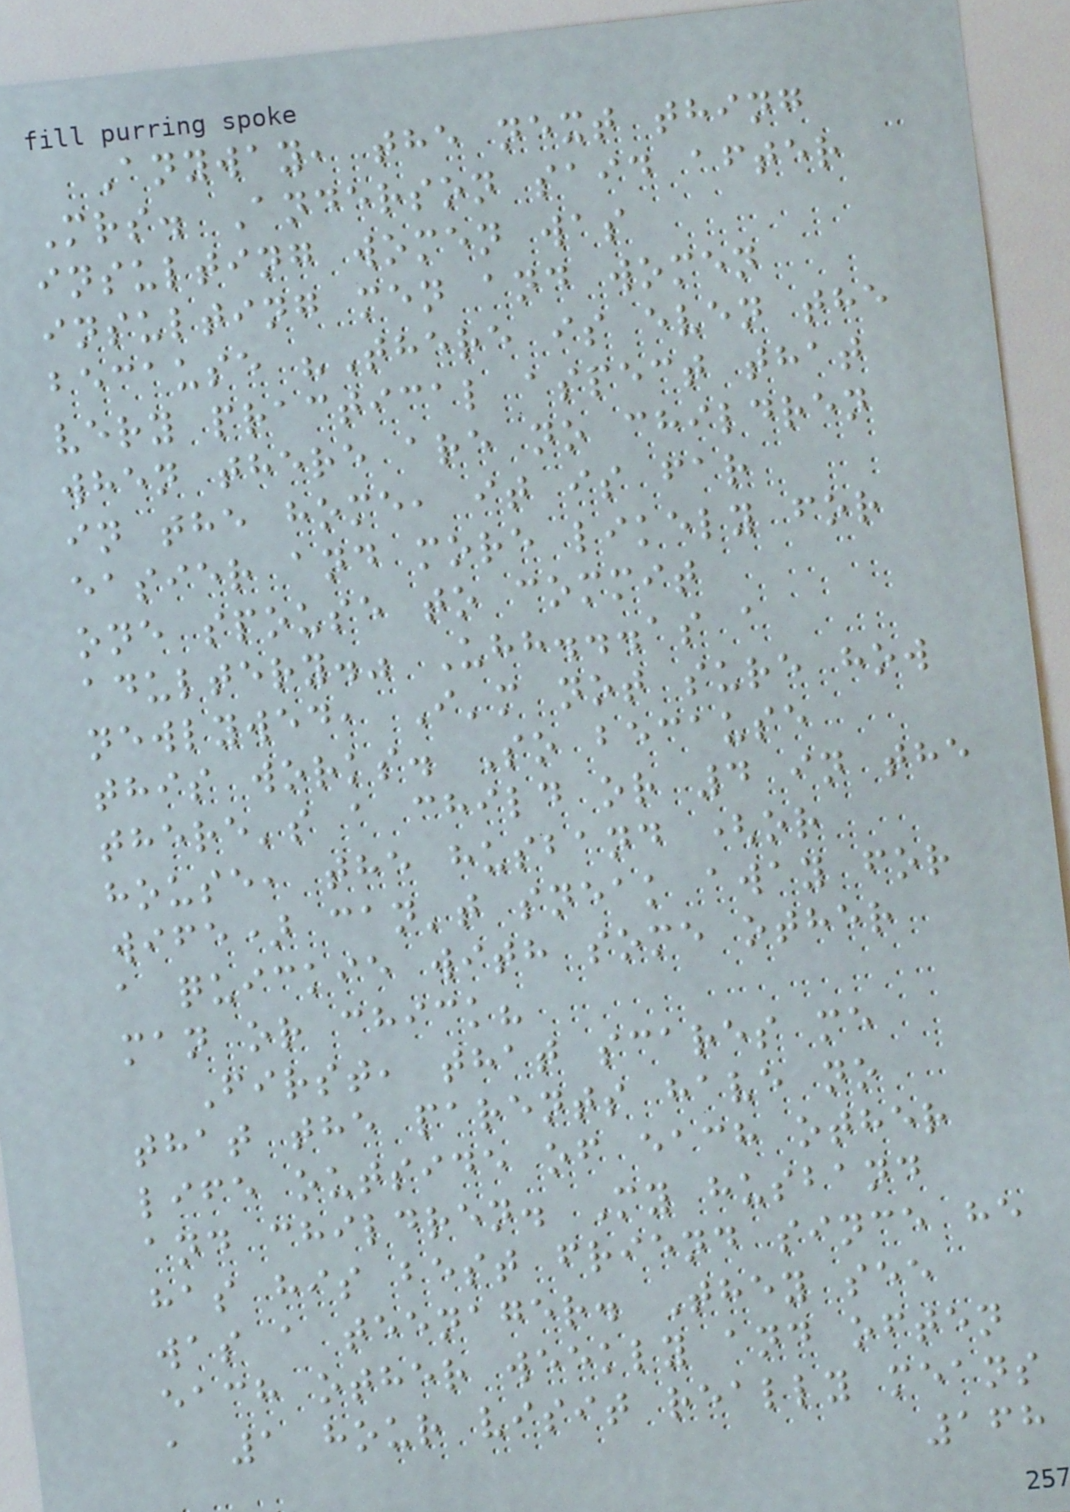Anyway, the next thing
Mrs. Anderson said after
insulting women was
insulting men and women
because "There is even the
very practical aspect that
when there are no children
in the home, it is far
easier and more likely for
one spouse to commit
adultery." Uhh...as a
newlywed, I'm not sure how
this works. So because
there's a child or 4 in the
house, the husband (or
wife) can't sneak away for
a quickie with some other
man or chick?
First, that scares me
that the parents have no
life outside of each other
and children. My husband
has his best friend since he
was a teenager. They see
each other weekly and often
a 1 hour visit really means
168
